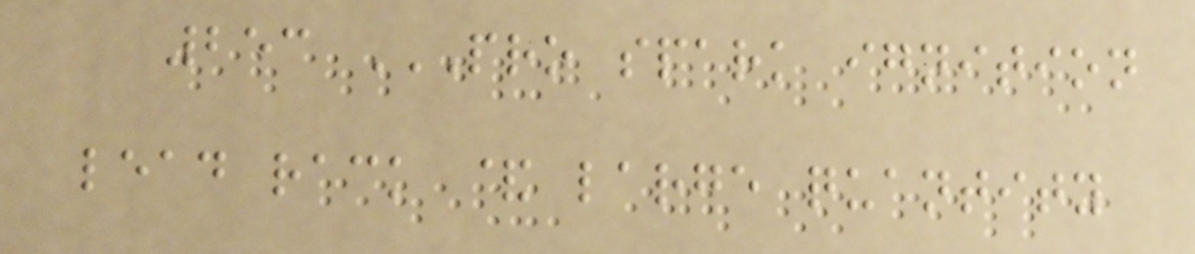253 PRO SPARK IGNITION
LEAD RACK & LARGE QUANTITY
